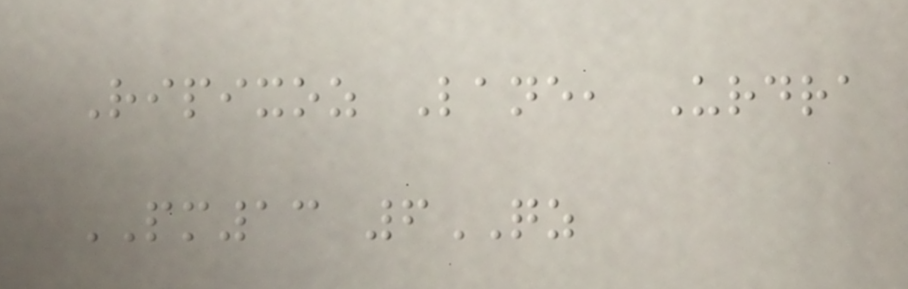Ripixoz Lane, Urdra
PM13 6QZ
